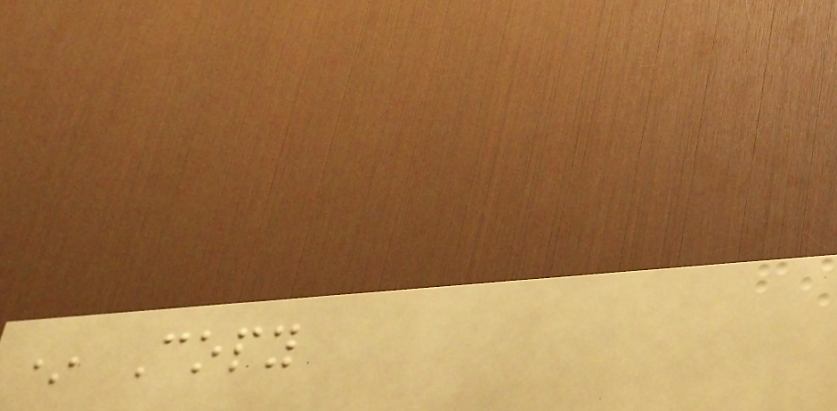* Copy
